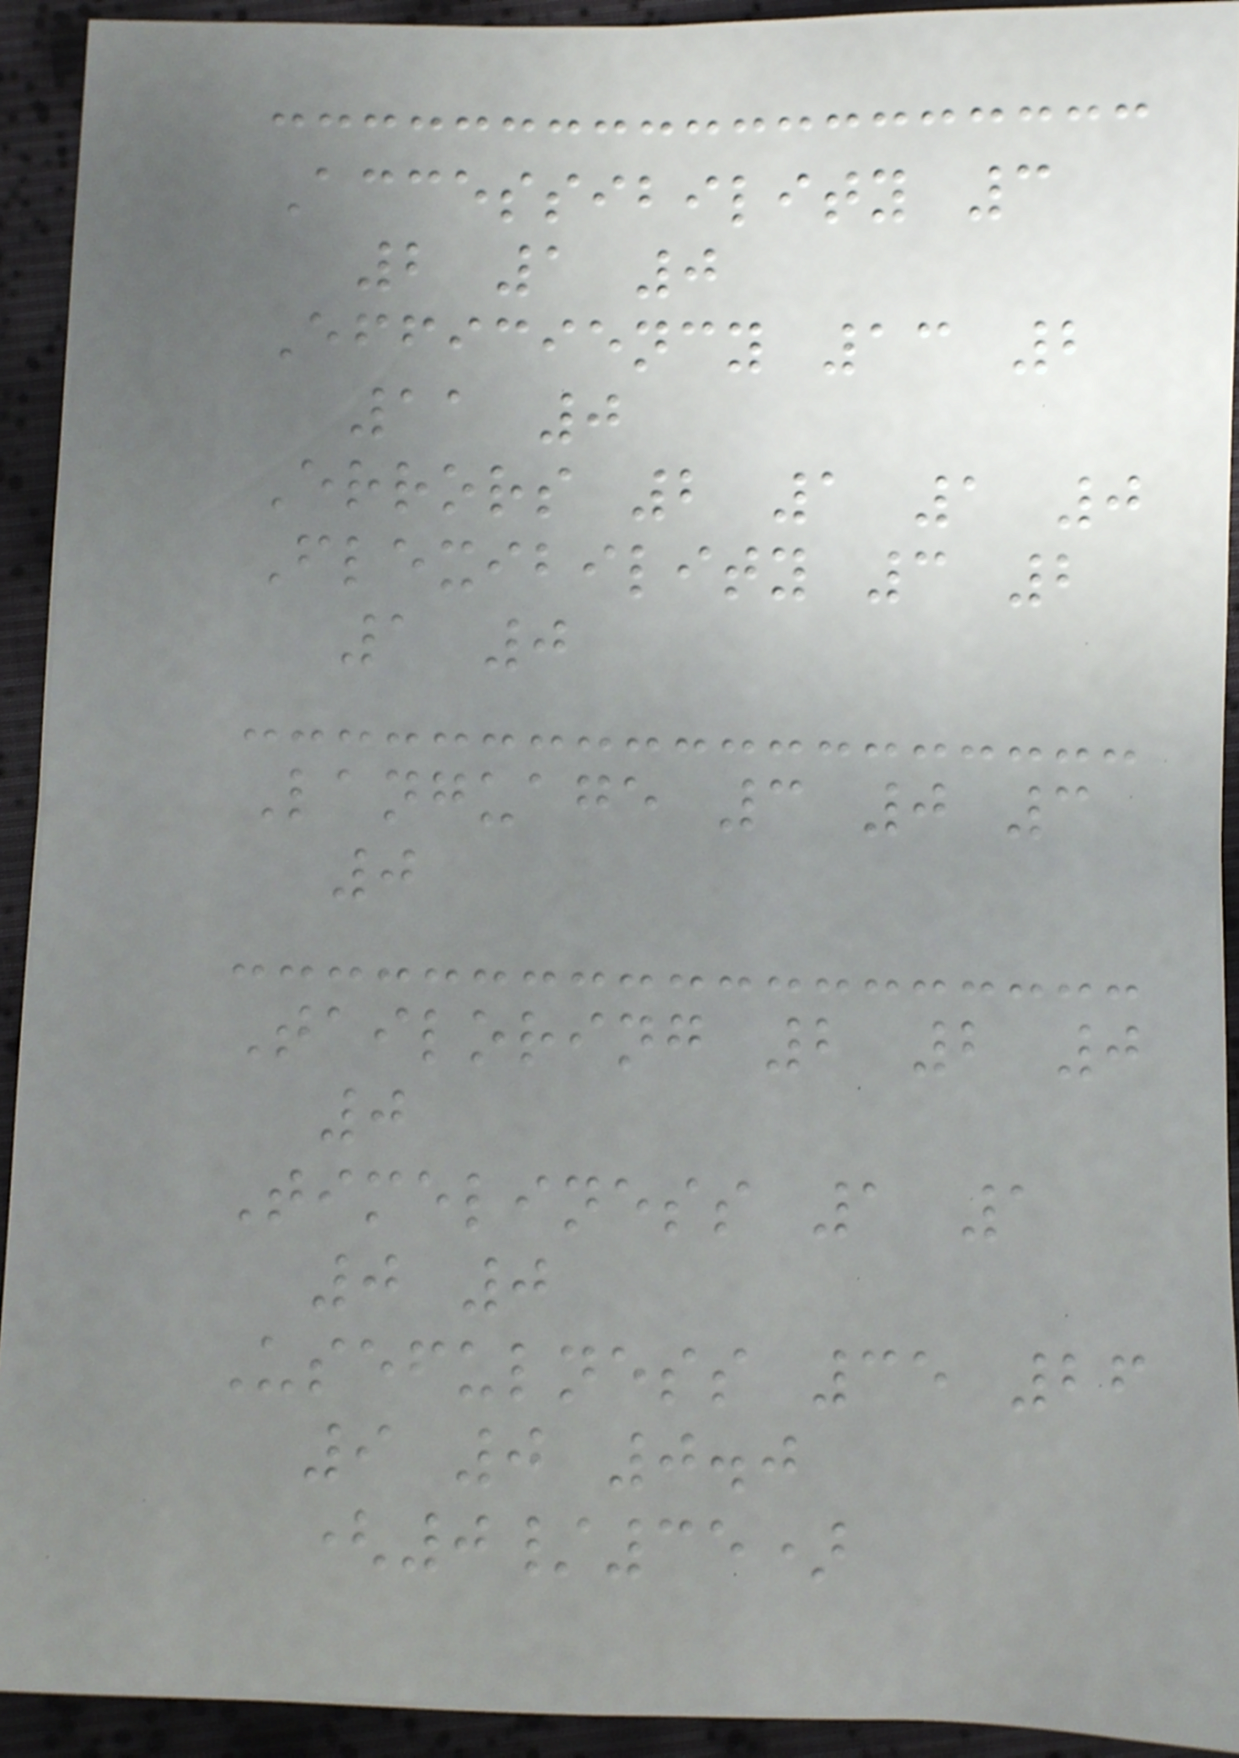Accessibility 3
2 1 0
Efficiency 13 2
11 0
Errors 2 1 1 0
Flexibility 3 2
1 0
Language 3 0 3
0
Tailoring 2 2 0
0
Timeliness 1 1
0 0
Usefulness 35 26
9 0 0.0
(0/35)
